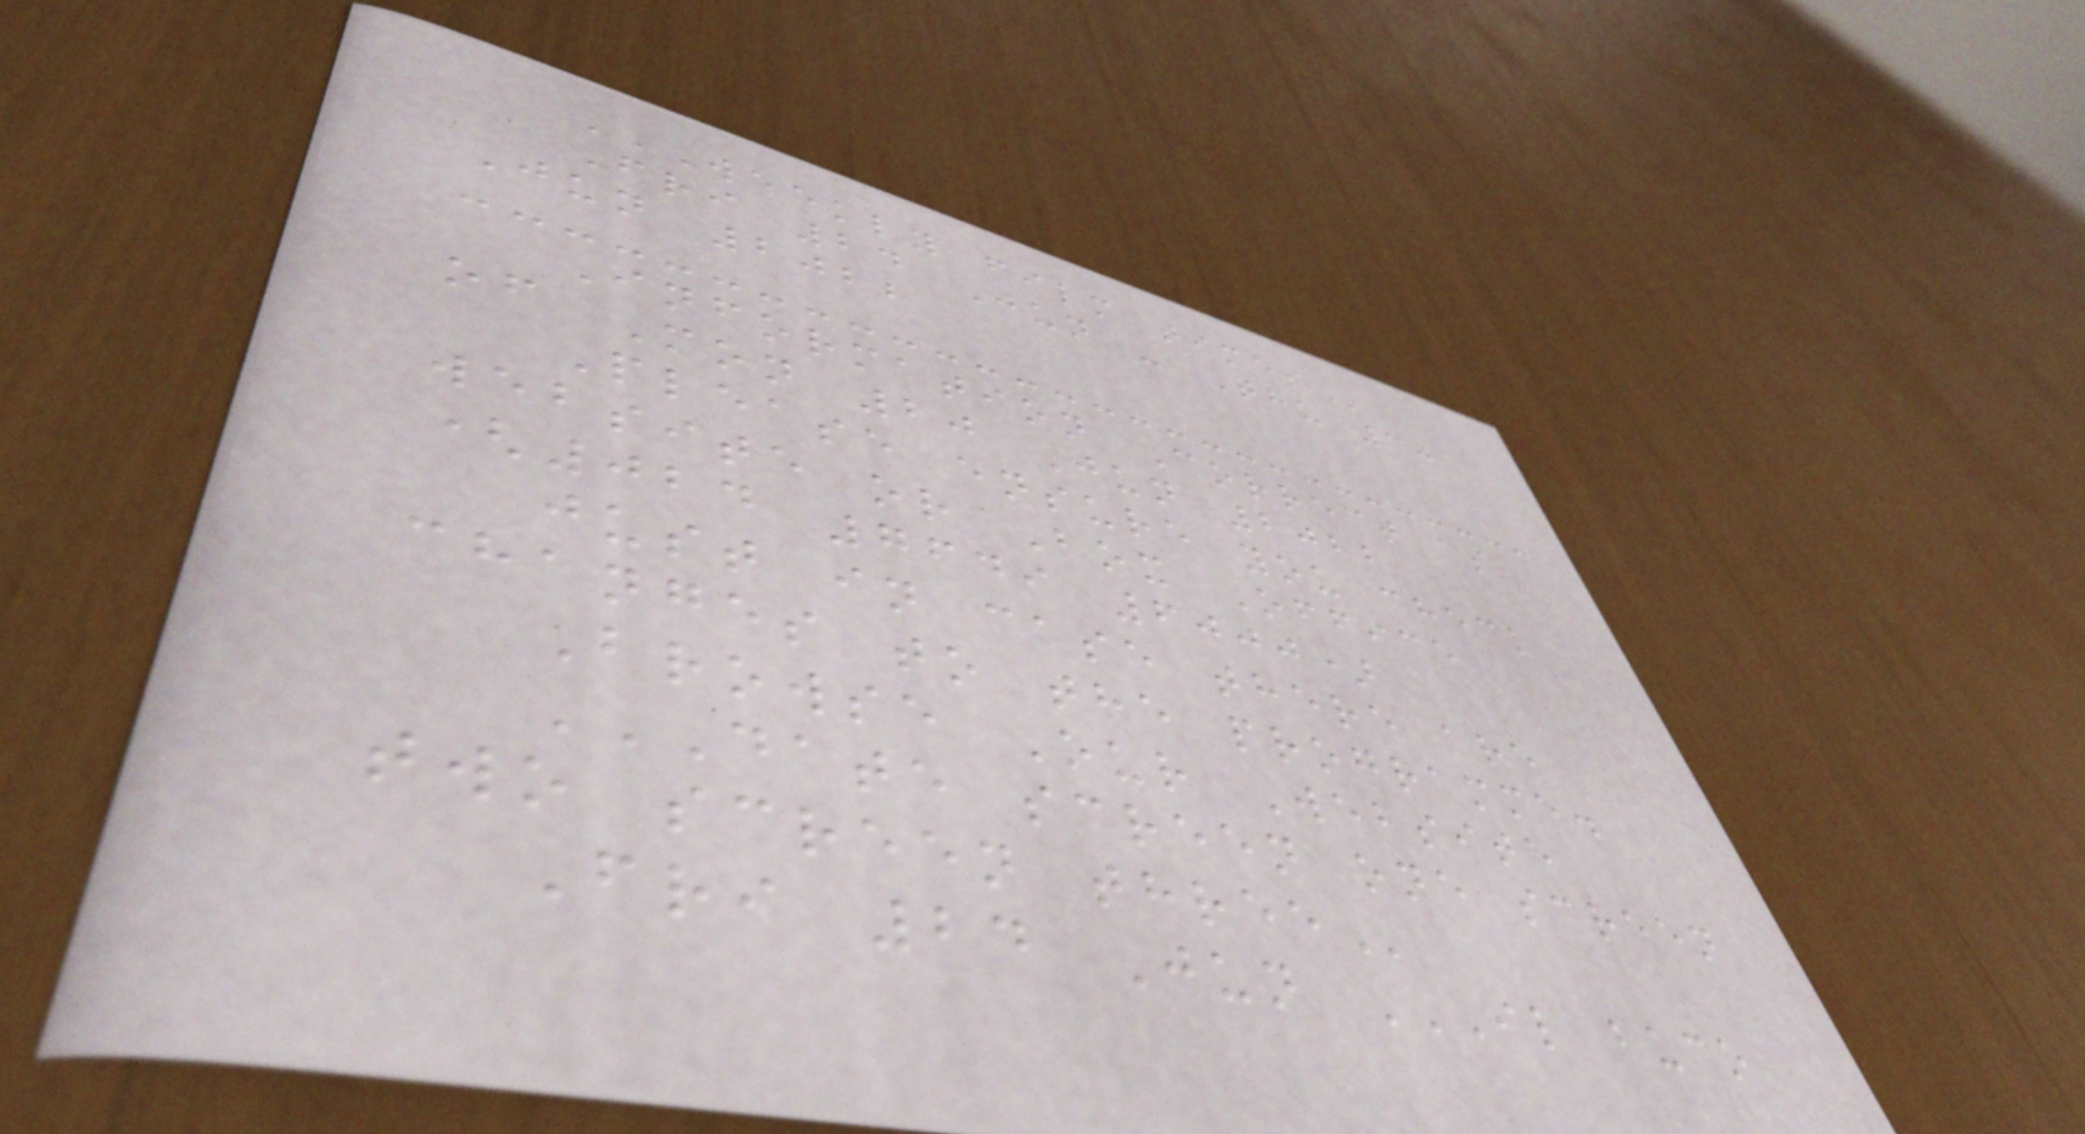WEEKLY FILM TIMES
Fri 24 Jun - Thu 30
Jun 2022
Information Correct as
of Mon 20 Jun 2022
Please ensure you check
website or Box Office
(024 7649 6000)
just in case there are
changes to the programme.
Browse Our Website
DATE SCREEN ONE SCREEN
TWO SCREEN THREE
Fri 24 Jun IL BUCO
